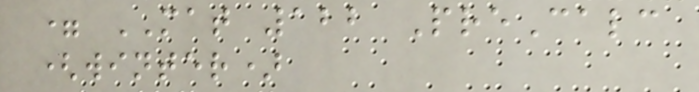= MAT 122 PreCalc
(winter)
